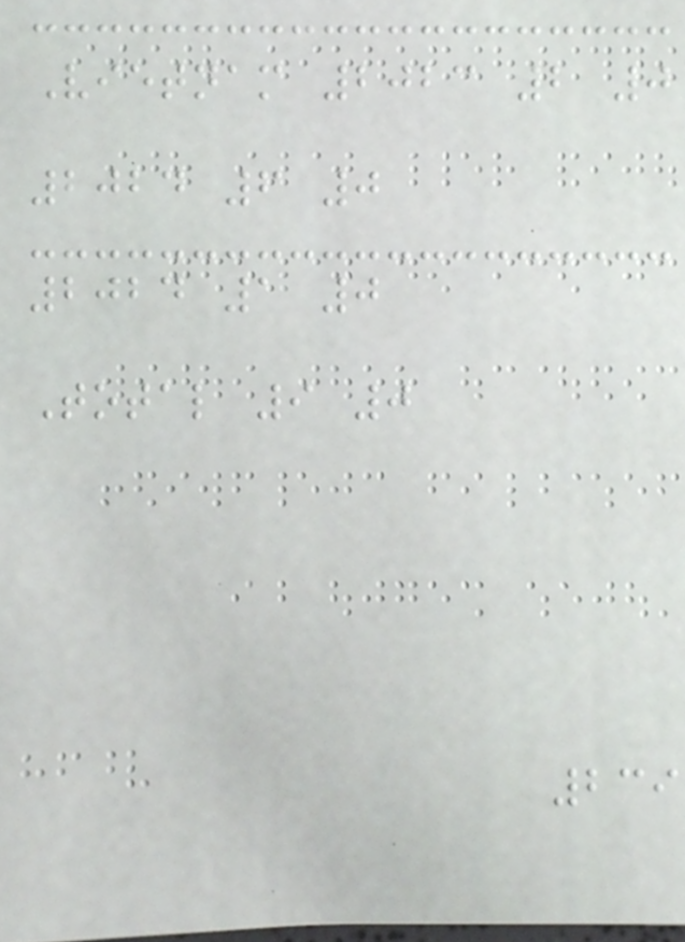Vietnam 2023 2 0
2024 6 0
2024 1 0
Total 9 0
239
